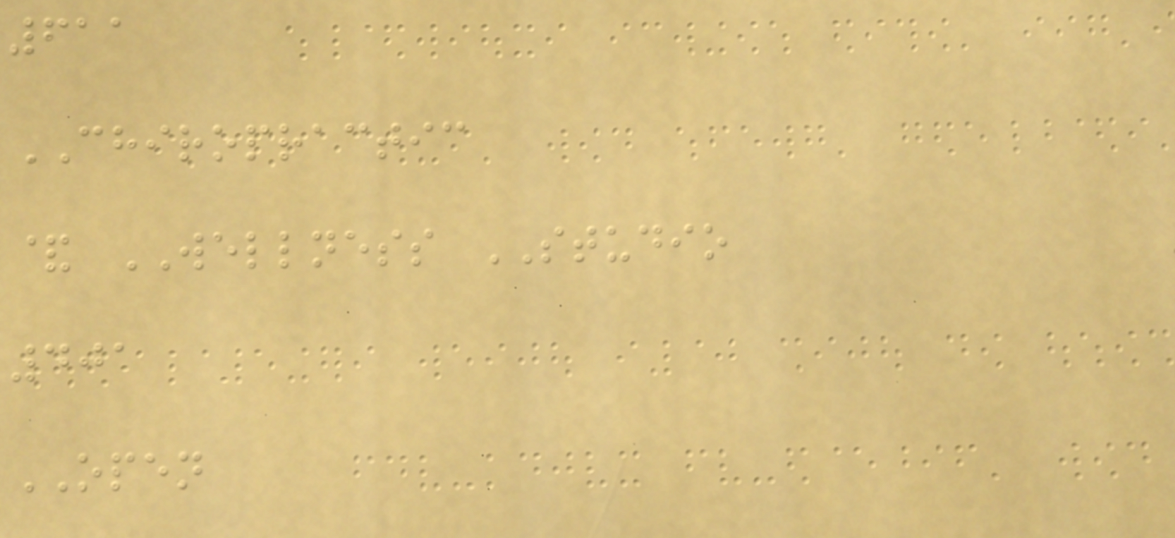611
CHIROPRACTIC
& WELLNESS STUDIO
401
OPEN
